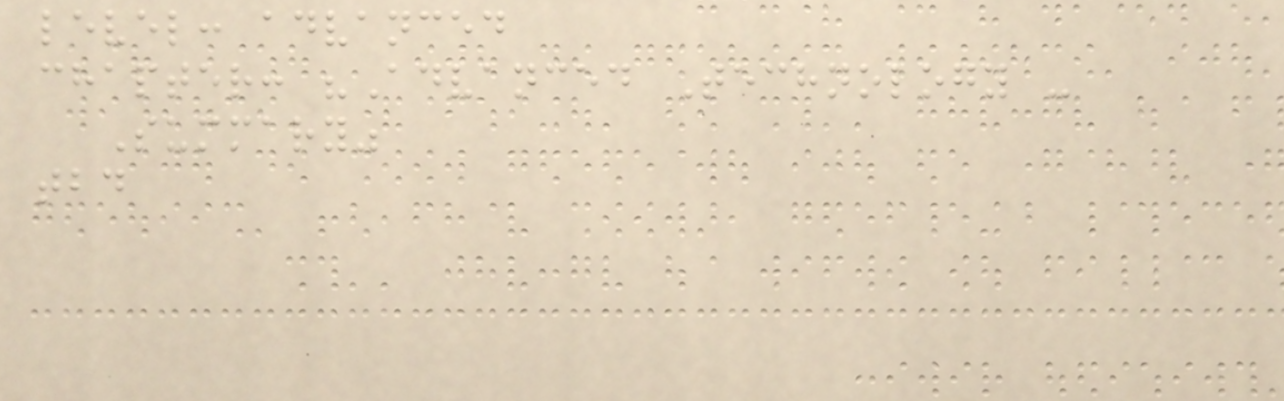level: advanced
chapter: "Advanced Technology -
Summary"
tbd
